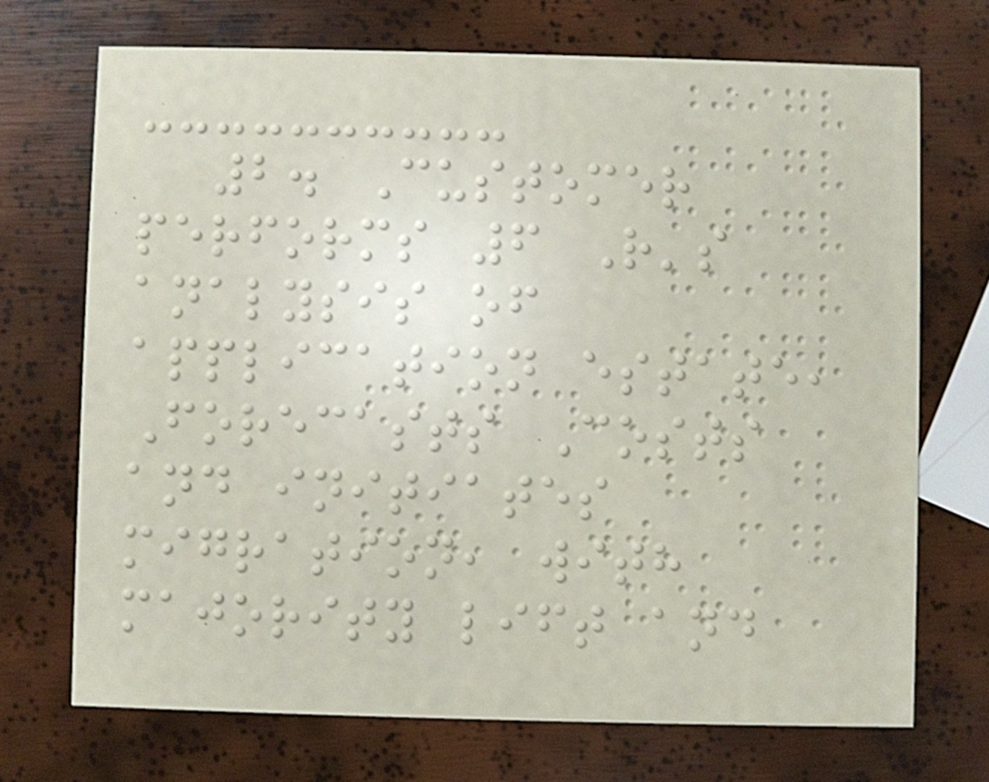2. Customer
performs 6 R's
analysis of
application estate,
Forecasts Costs
and initiates
migration, with
majority lift and
